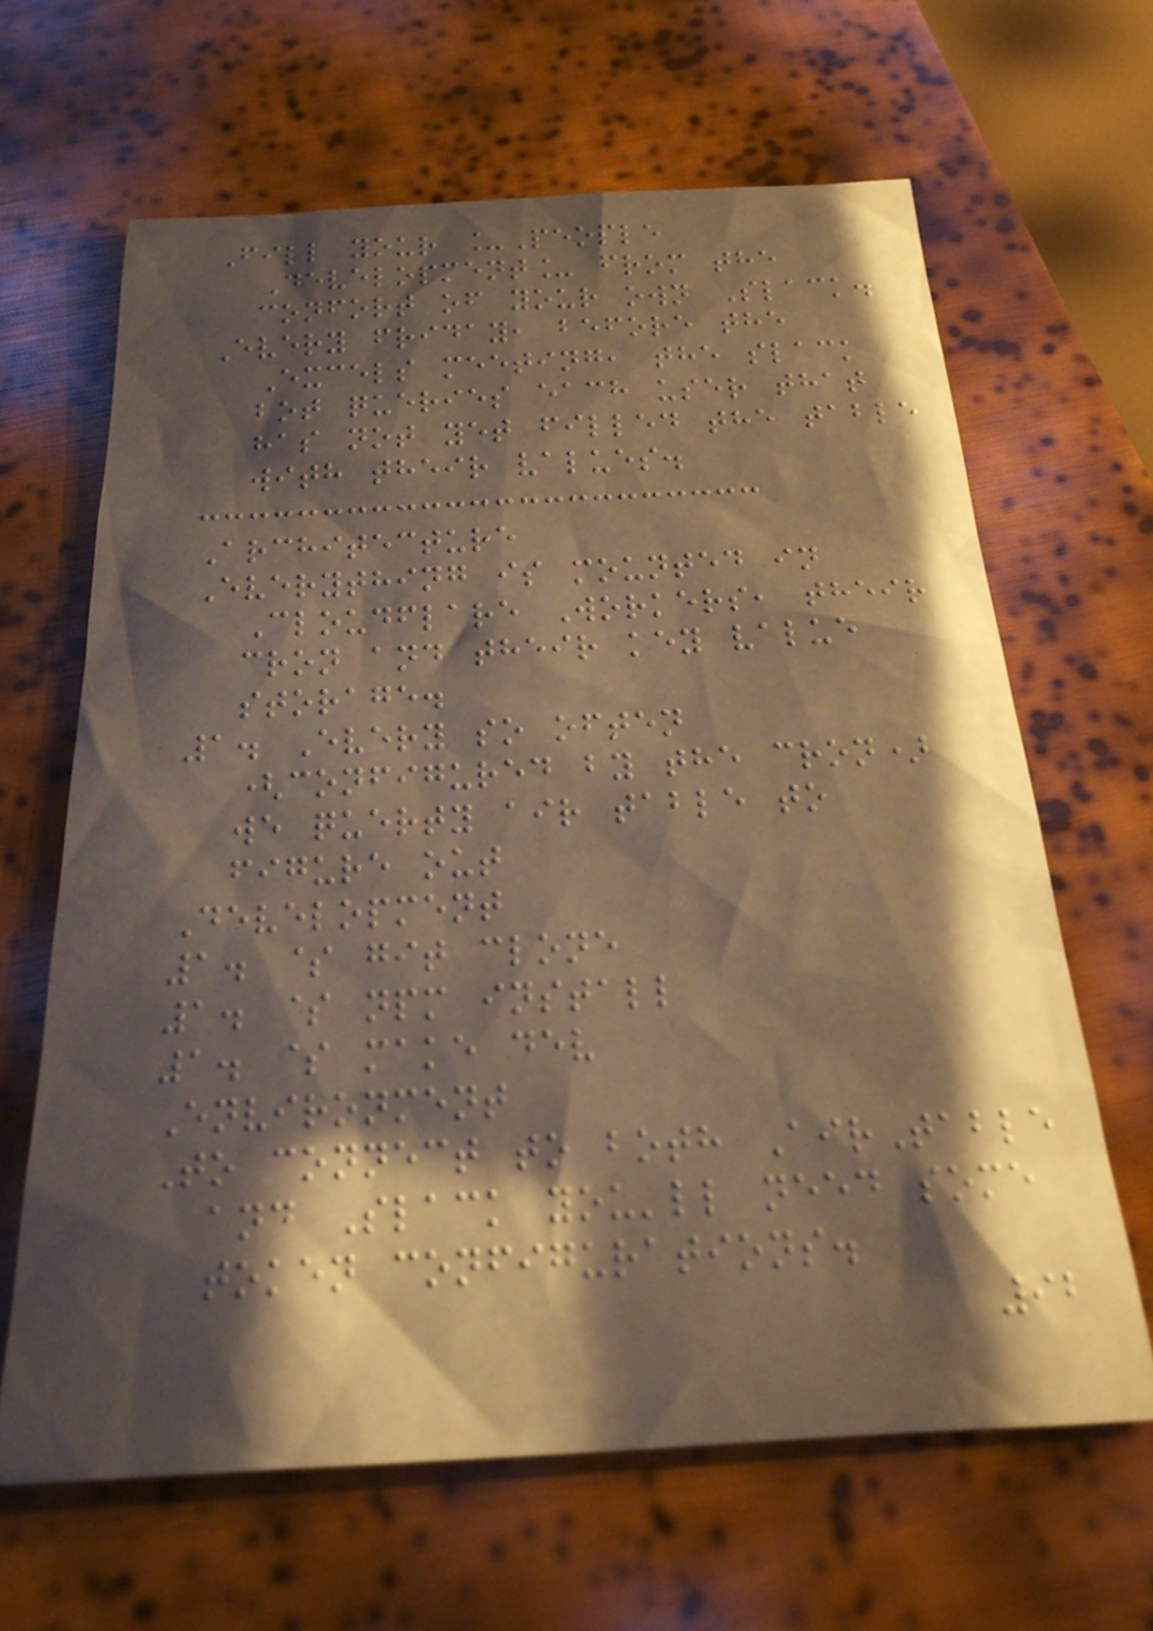Fill your _People
Development_ from the
confort of your own Slack.
Every friday, before the
Excels meeting, the slack
bot queries each user that
has not yet filled the table
with their values.
Architecture
Everything is mounted in
Cloudflare Workers, their
cron and their key value
storage.
1. Every so often
(configured by the cron)
we querty air table to
figure out
Development
1. $ git clone
1. $ npm install
1. $ make dev
Environment
To connect to both AirTable
and Slack you'll need some
token configurations.
92
